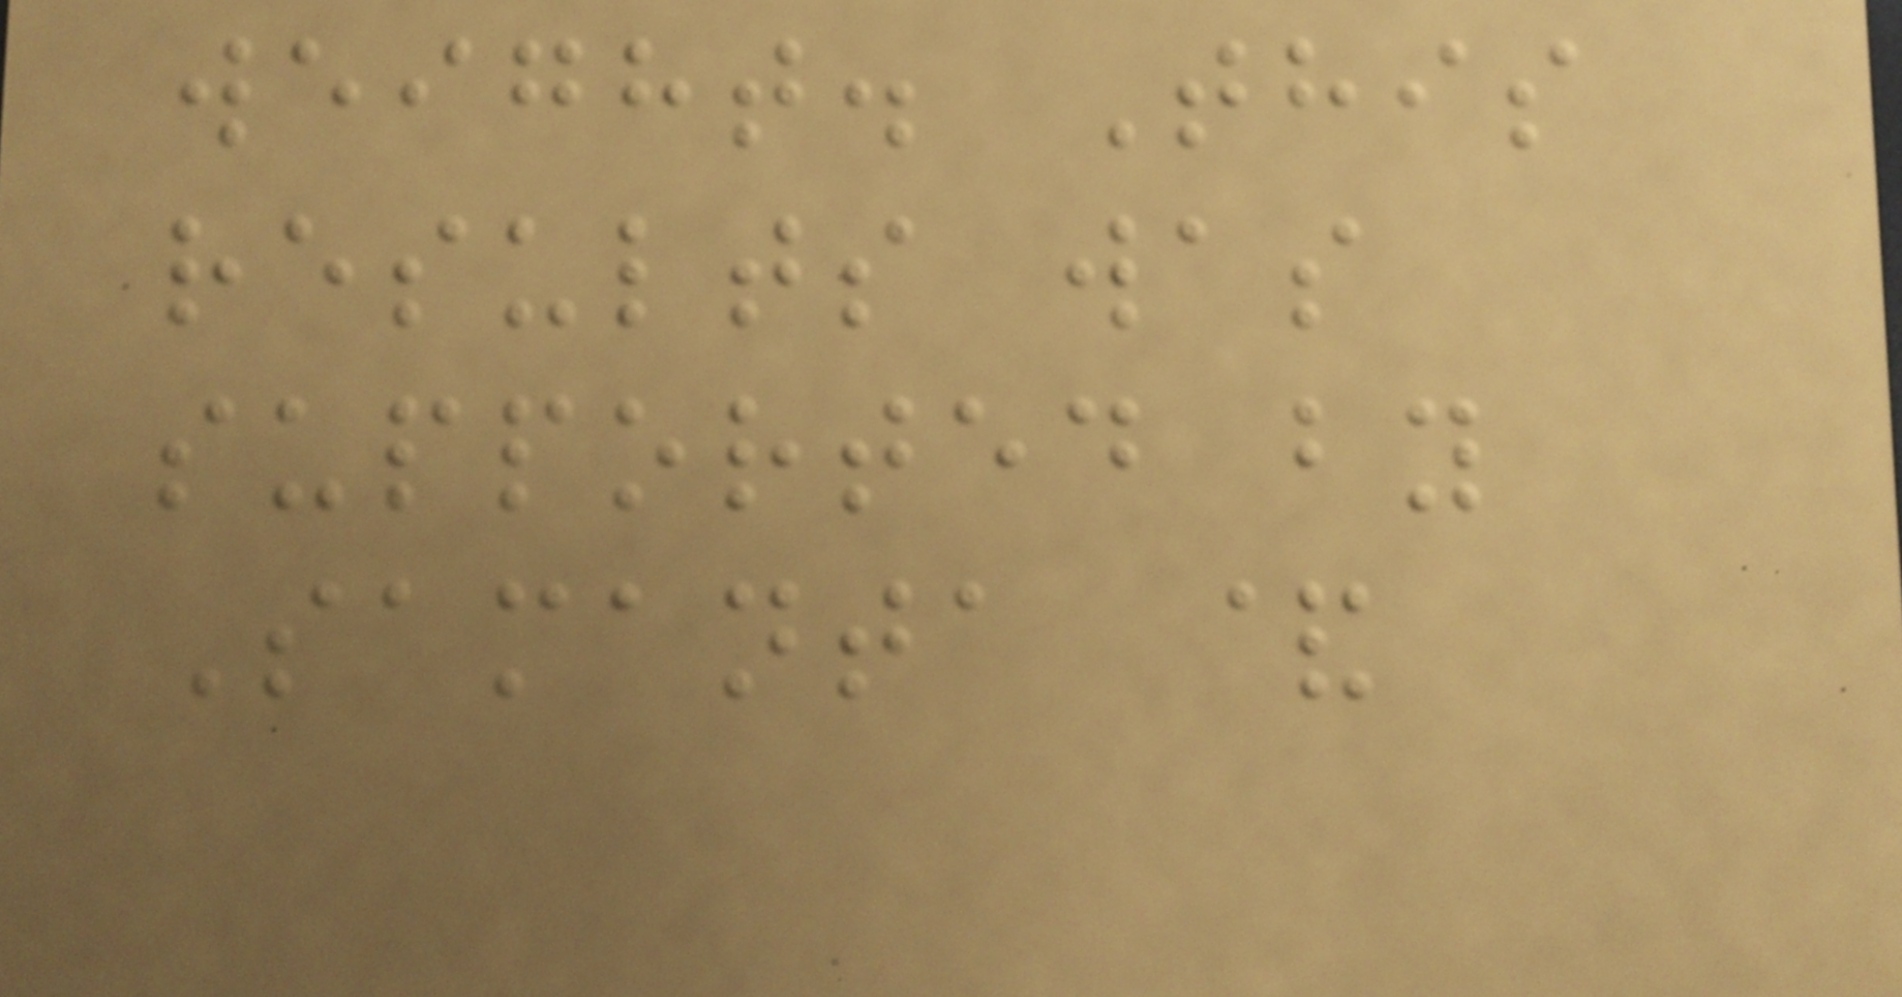weight. This
results was
supported by
Samanta &
